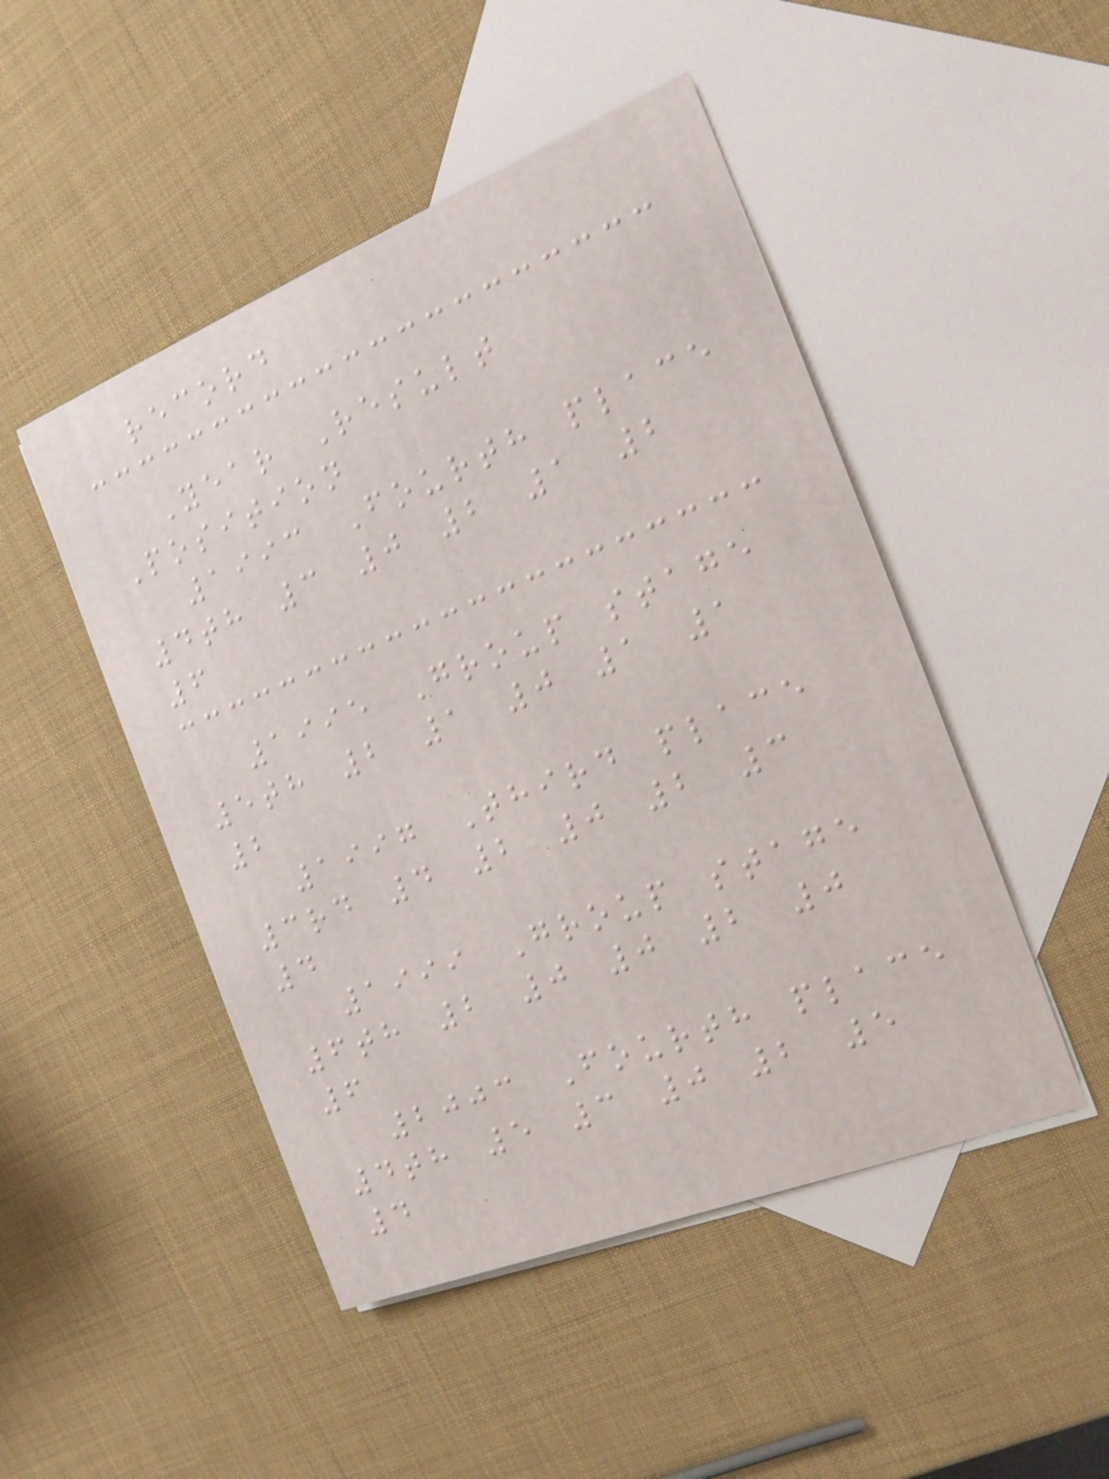record
Year Result
Position
1993 Fourth place
4th 3 0 2 1 2
6
1995 Group stage
5th 2 1 0 1 1
2
1997 Third place
3rd 4 2 0 2 3
4
1999 Group stage
6th 2 0 0 2 0
6
2003 Fourth place
4th 5 3 0 2 5
4
